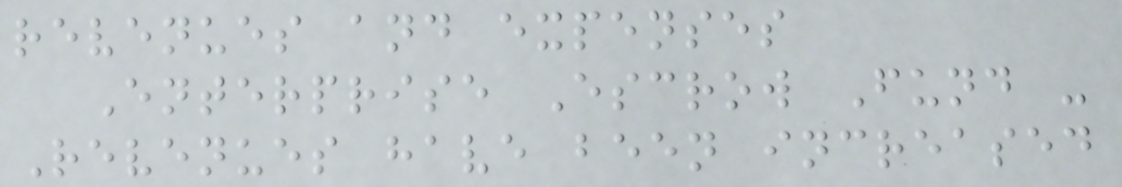revenues and expenses
Enterprise Escrow Fund -
Revenues have been increased
